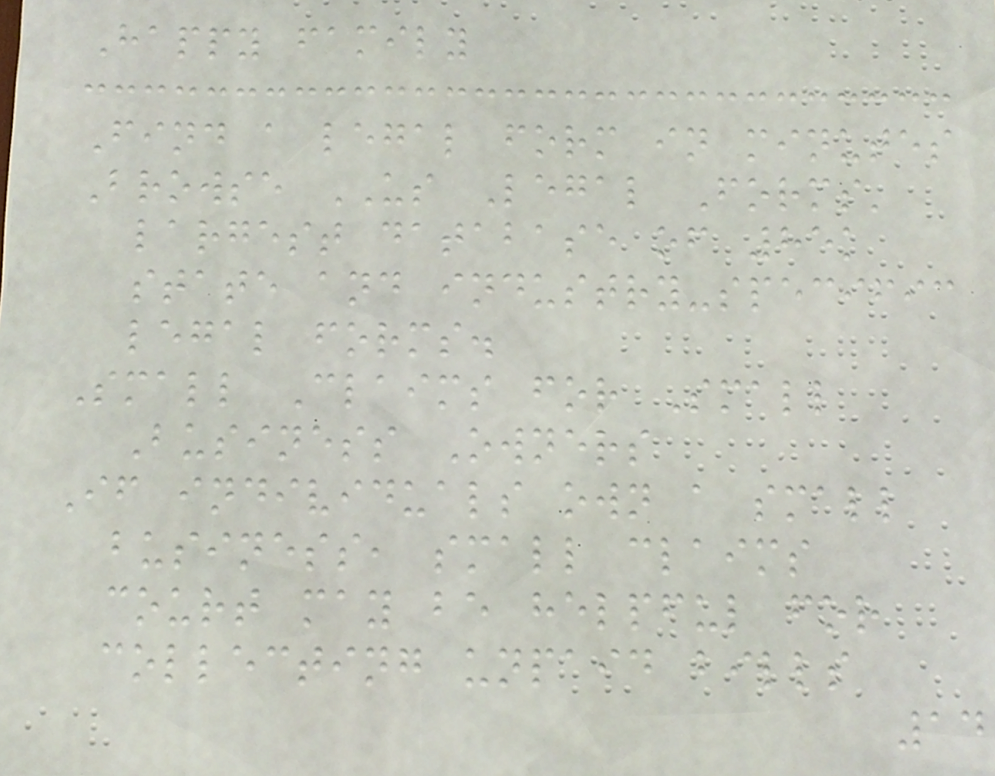Happy family
Find a legal form in minutes
Browse US Legal Forms'
largest database of 85k
state and industry-specific
legal forms.
Small Claims for Small
Business Owners
If individuals own a small
business, small claims
court may be helpful for
collecting unpaid bills
14
